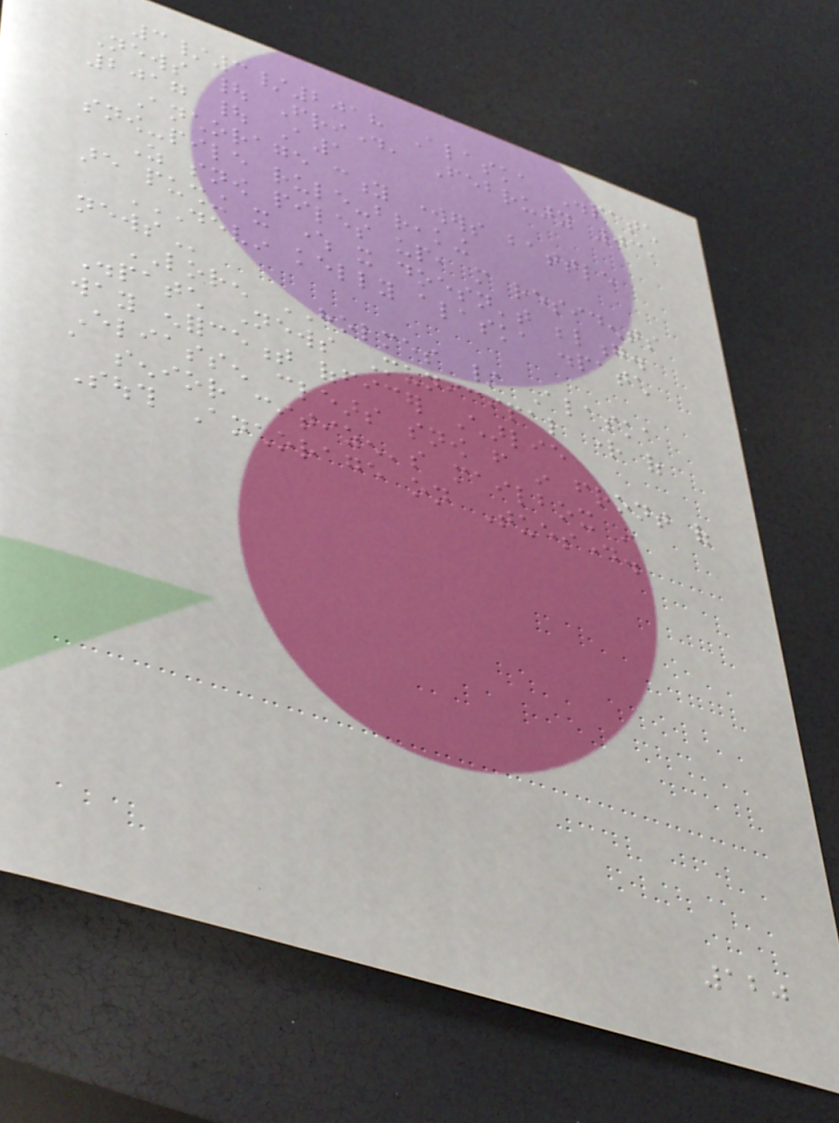3/3/2018 Alaska Dispatch
News | Friday, February 03,
2017 | A1
Anchorage city workers battle
snow-pile rule-breaking
As snow piles up, more residents
are pushing it where it doesn't belong.
DEVIN KELLY ALASKA DISPATCH
NEWS
LOREN HOLMES / Alaska
Dispatch News Municipal right of
way enforcement officer Charlie
Eliassen clears snow from in front of
a senior citizen's mailbox in
South Anchorage on Tuesday.
120
